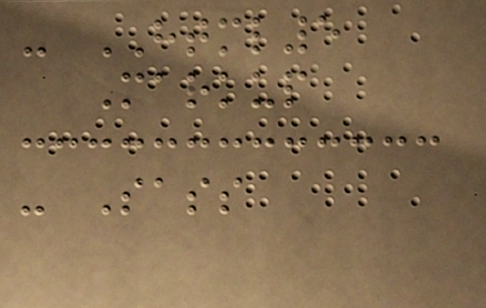- HTML5
Markup
- Sass
